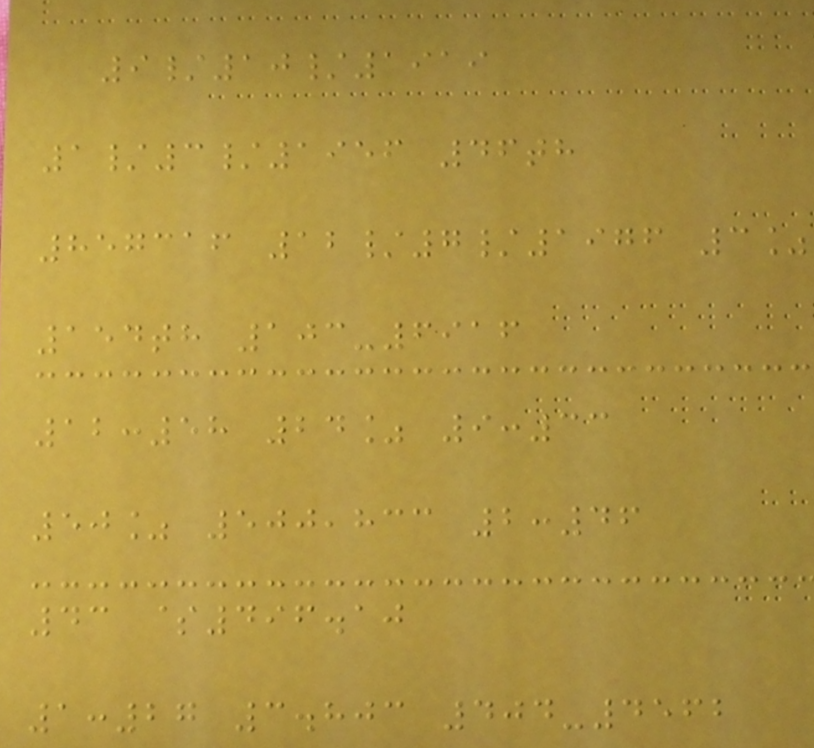9/10/1919
1/3/1956 46th
857316 12/7/1976 3%
154th 103-6916
12:58 24% 9:33
50% 500,833 2:46
43 $496.10
1:27 3.803 404-4562
